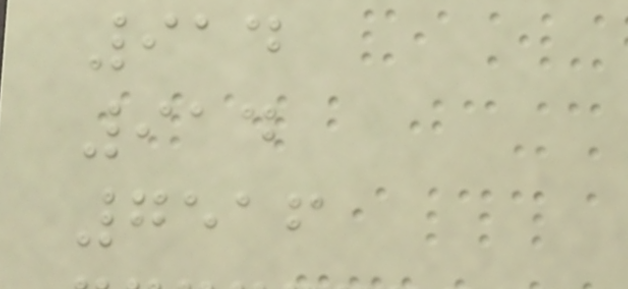914
914
7516
